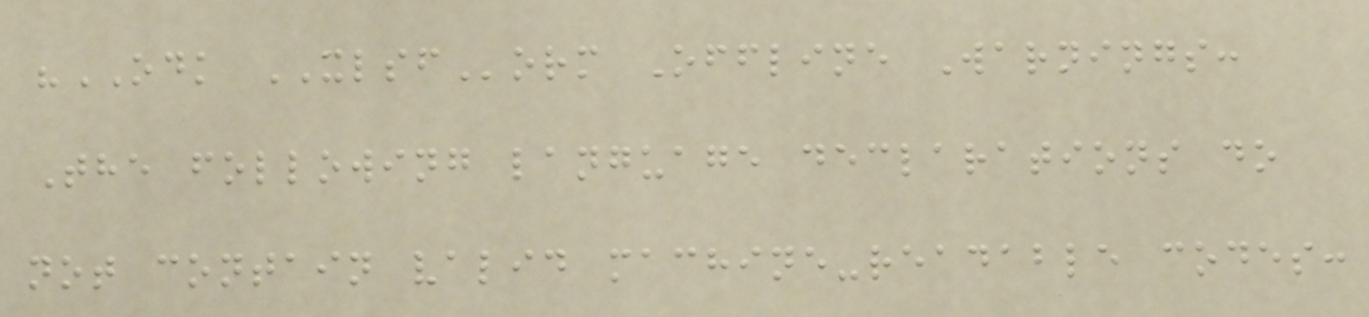"ODK XLSForm Offline Warnings:
The following language declarations do
not contain valid machine-readable codes:
